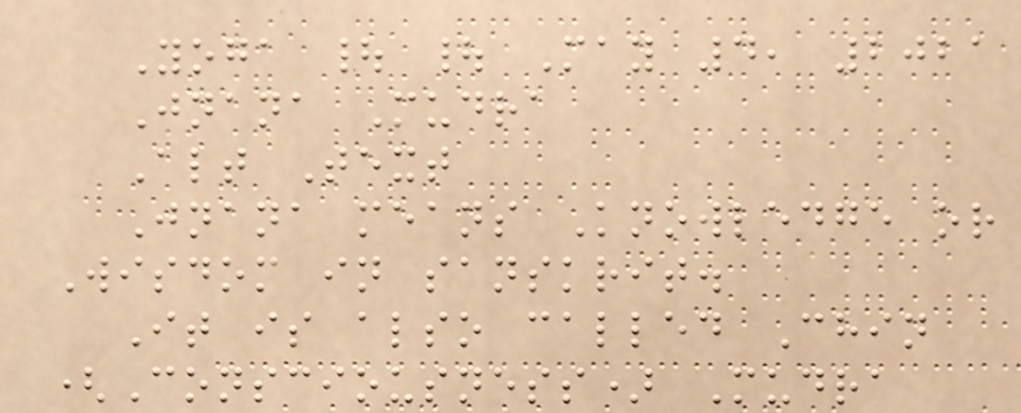Yoga | | May 4, 2021
Jnana Mudra
Alt Text
Jnana means Knowledge or
Wisdom in sanskrit.
It is also called Chin
(Consciousness) Mudra
